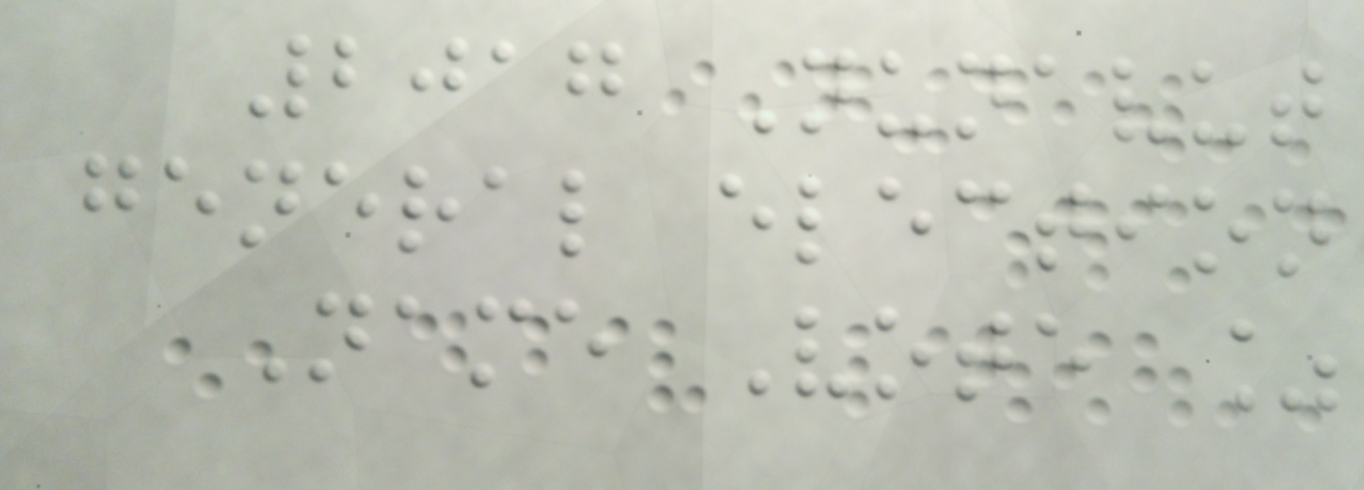2017 Nunavut
general election
Name Vote %
